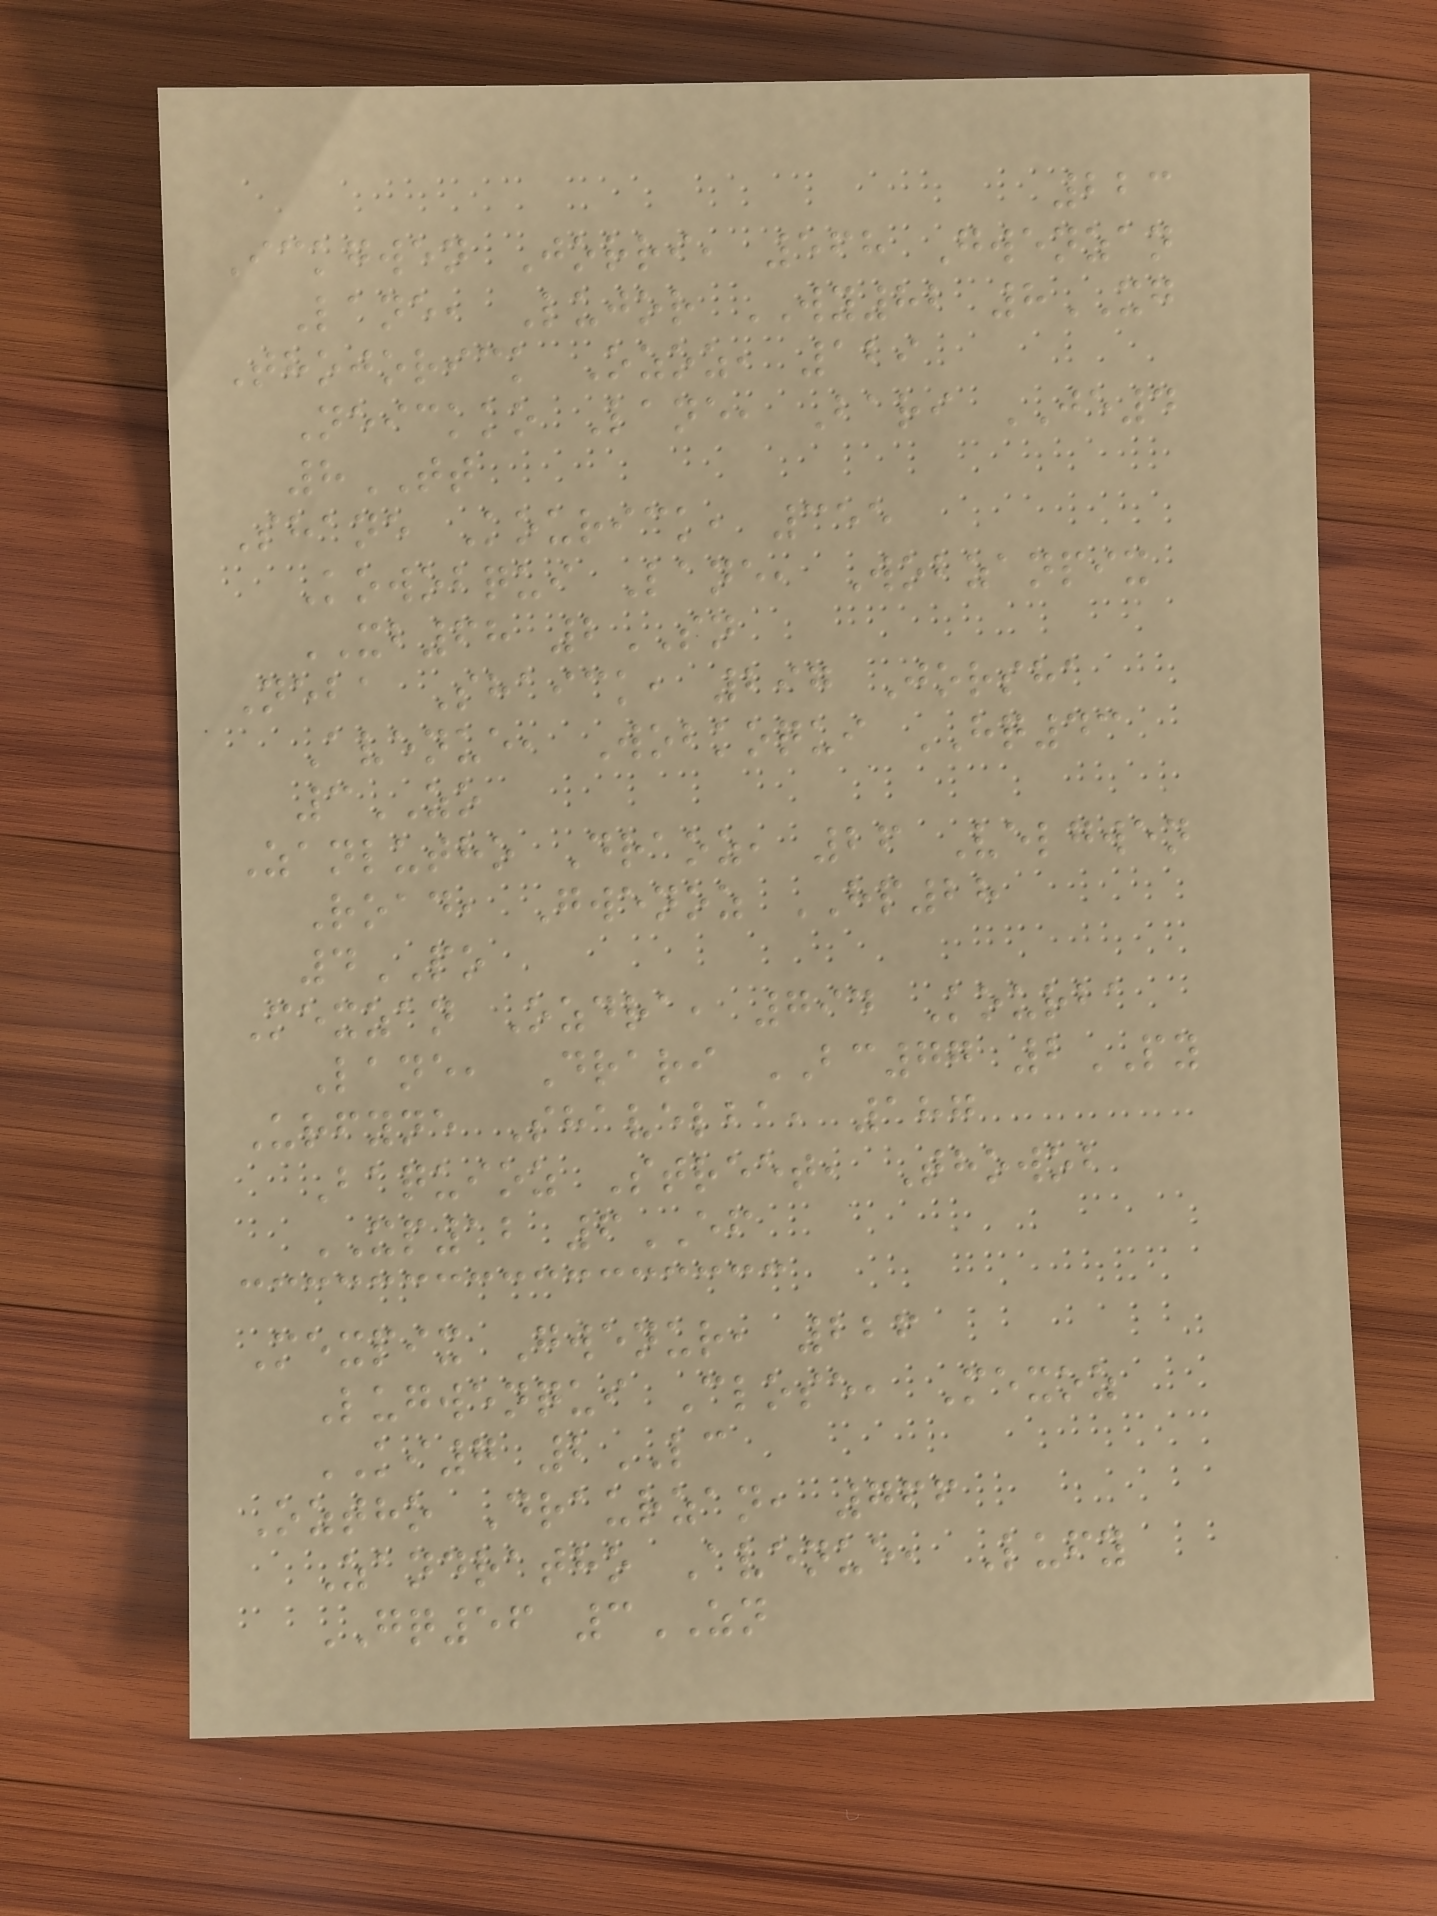223
Ickgwen Jorri, 568 Gwenzan
Lane, Lujor WY82 8XG
Thojorick Ozoz, 129
Neickko Lane, Bari JE4
8TT
Shane Kourick, 355
Kowobqui Lane, Wobzanpix
XB68 2SN
Neba Shaick, 297 Jorsha
Avenue, Wobkoqui HQ43
3ZO
Zanlutho Draoz, 26 Velgwen
Road, Gwenoz HP28
4PO
Mexzan Ozdra, 794 Kourba
Lane, Drari BC77 2PY
Urfyne Shavelba, 187
Baquioz Street, Thowob
XP12 6EF
Mexpix Gwenur, 226
Lugwenqui Close, Mexoz
KI7 2LC
Oztho Draurzan, 766
Zandratho Avenue, Lufy
GQ56 3ZN
